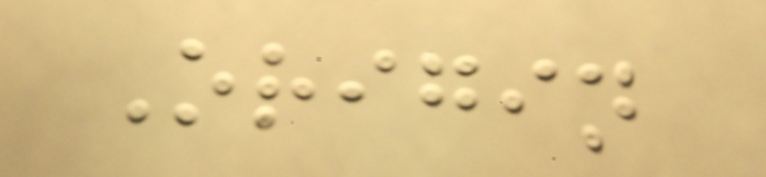Origin
